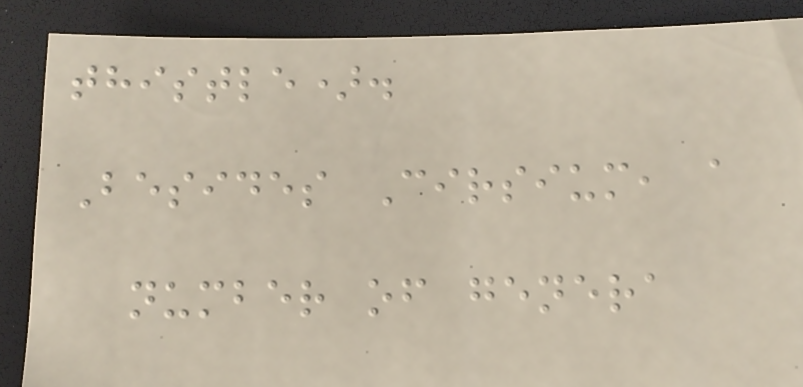thistle).
Besides Cirsium, a
number of genera
